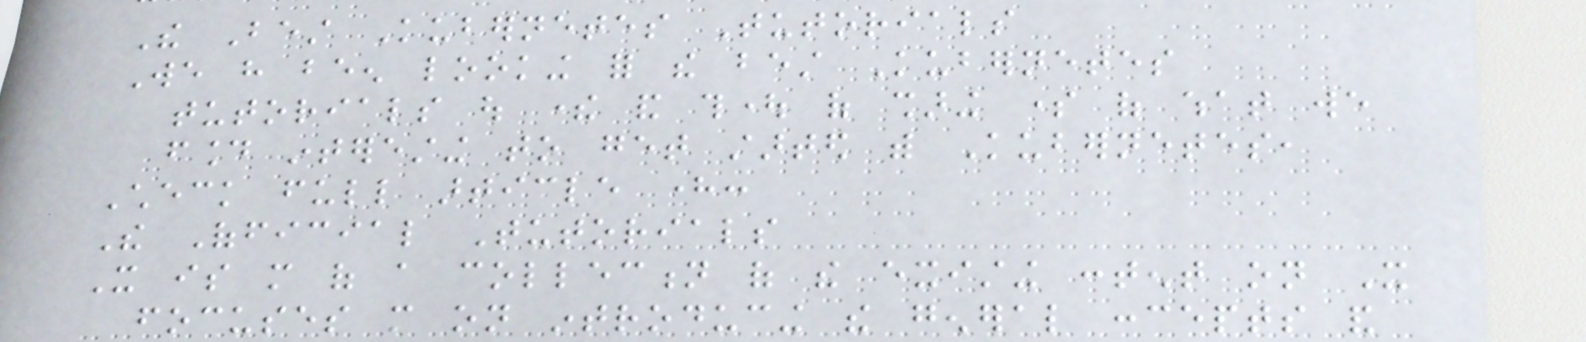The Best Kubernetes Tutorials
We have been looking for the best Kubernetes
tutorials out there and thought of sharing some of what we
found interesting to get started with Kubernetes,
Check full article here:
The Official Tutorials
It is more of a collection of the existing content on It
focuses more on introducing the general concepts and
